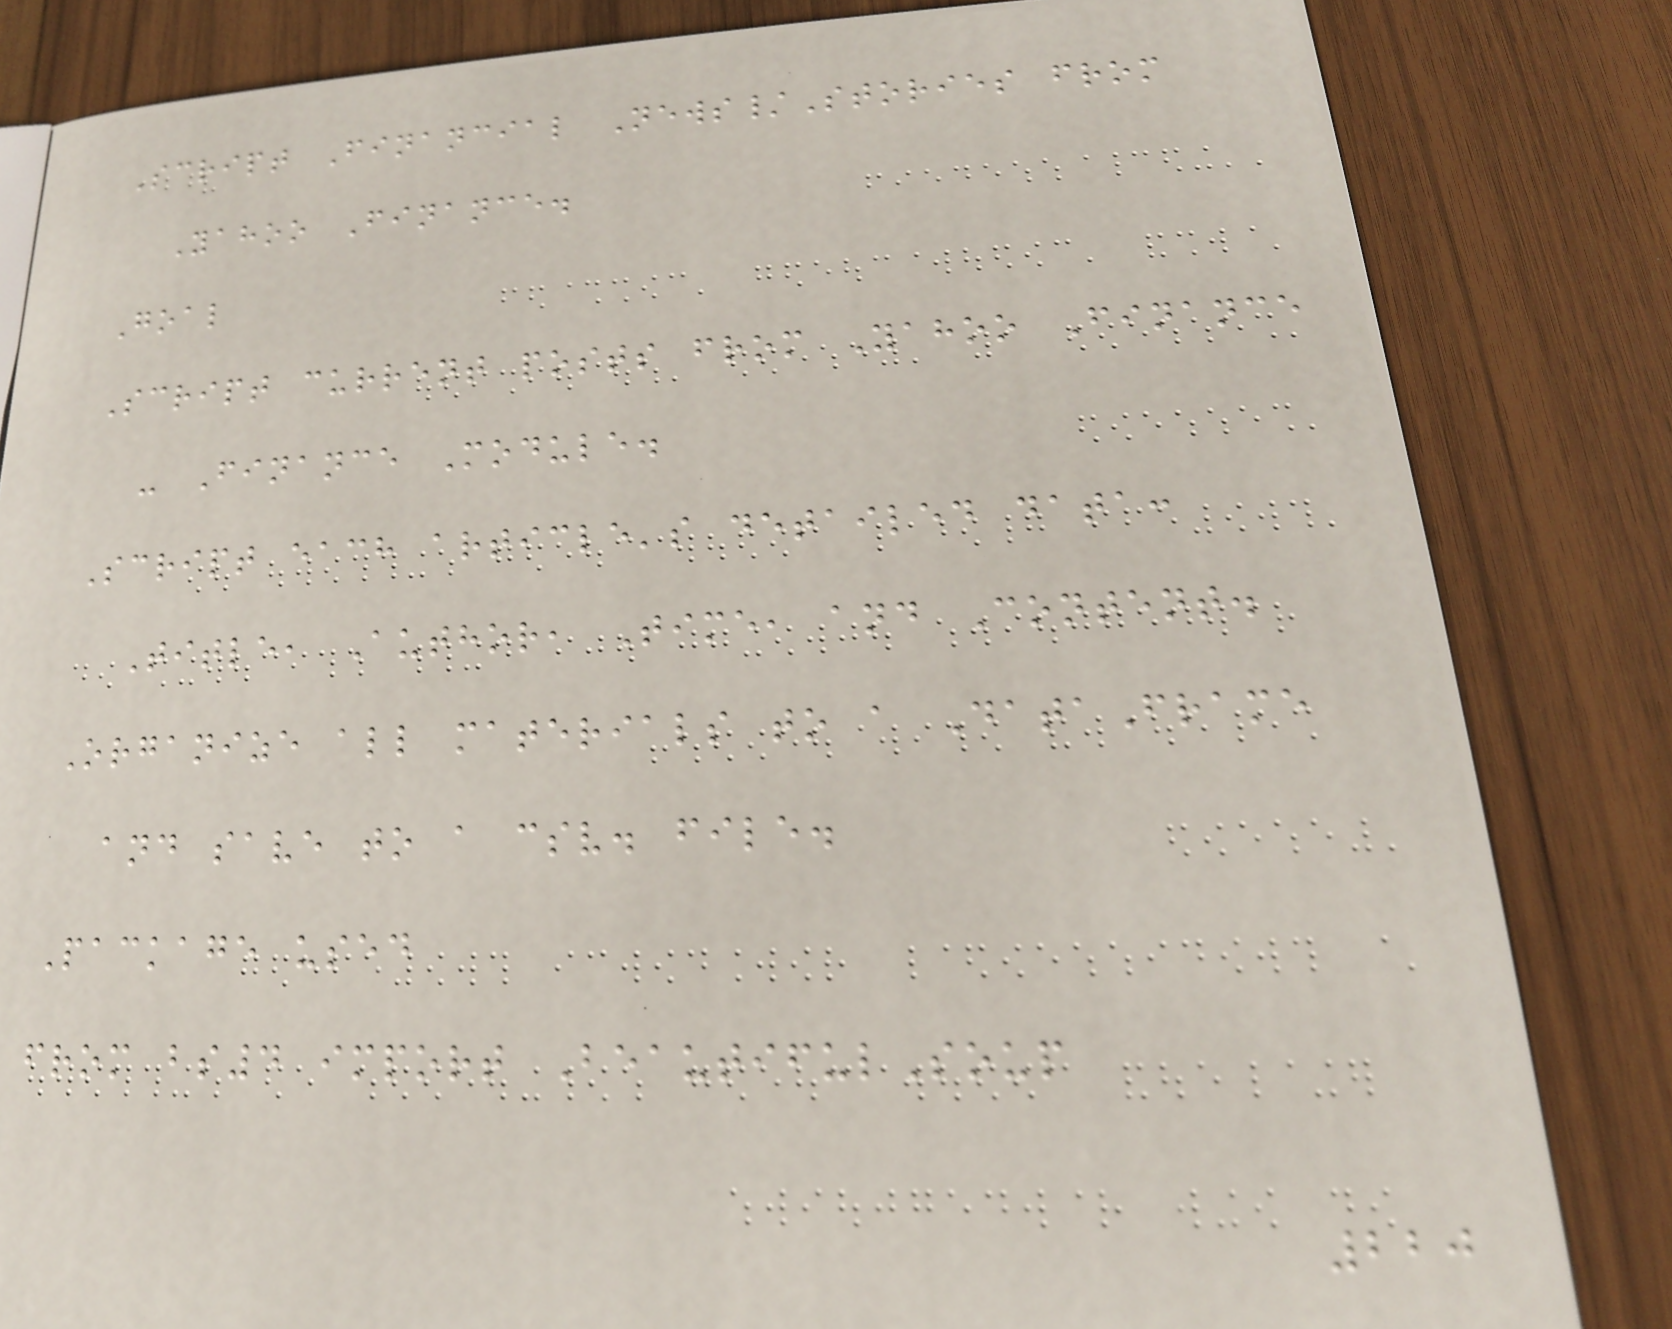Script Financial News/Stories from
Yahoo Finance.
Goal
Script current posts from Yahoo Finance
- Finance Module.
Script each article's detailed data:
Title, Author, Time, and Content.
Organize all materials to a DataFrame
and save to a csv. file.
Package used
from bs4 import BeautifulSoup
220
